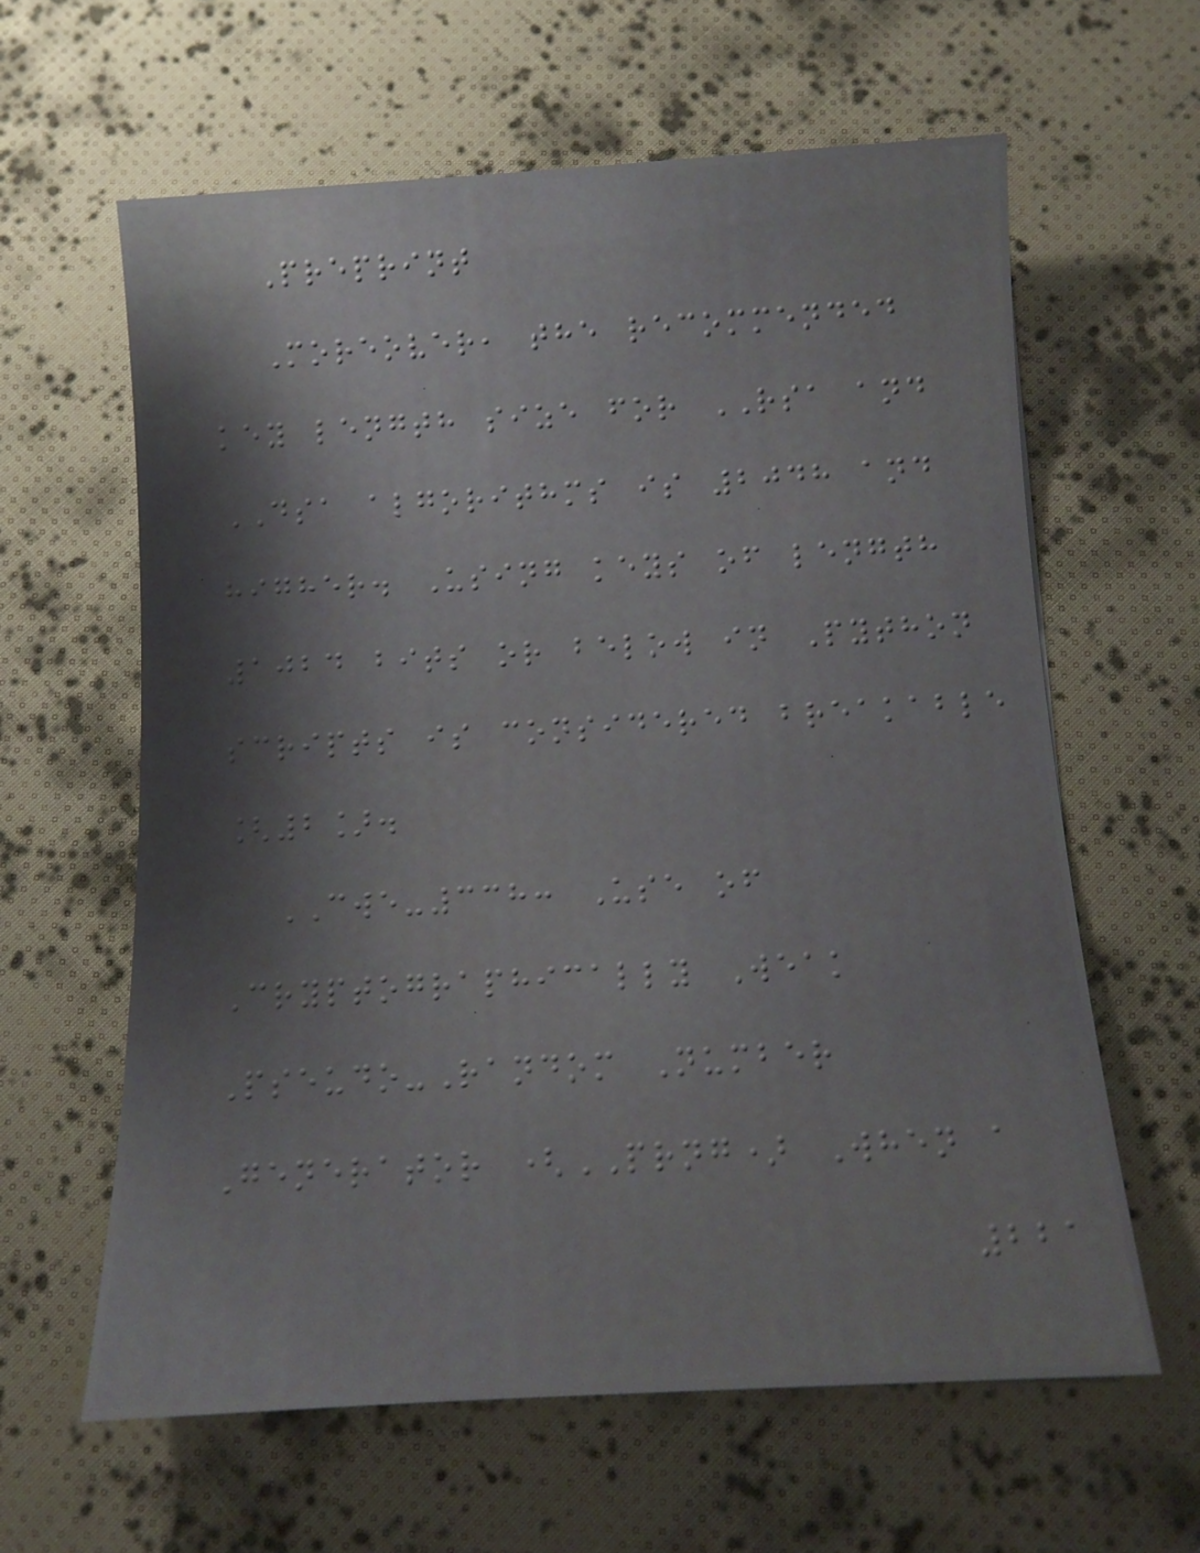Preprint
Moreover, the recommended
key length size for RSA and
DSA algorithms is 2048 and
higher. Using keys of length
1024 bits or below in Python
scripts is considered breakable
[2].
CWE-338: Use of
Cryptographically Weak
Pseudo-Random Number
Generator (PRNG) When a
221
